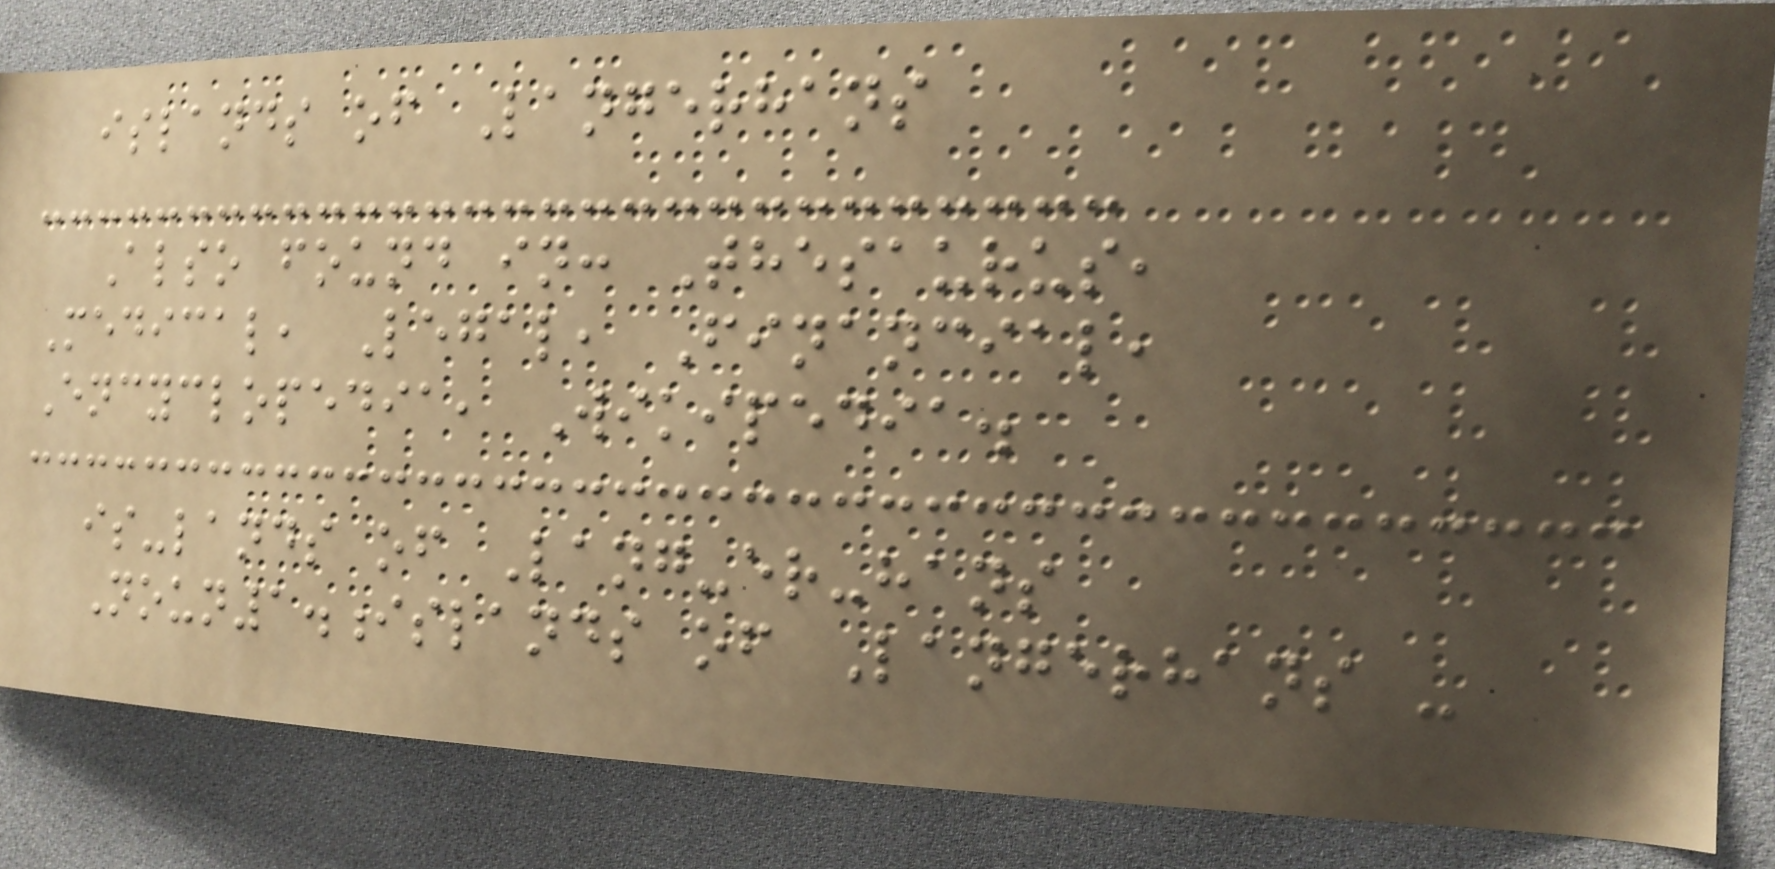islands of Langerhans
Also found in: Thesaurus,
Medical, Legal, Financial,
Encyclopedia, Wikipedia.
is-lands of Lang-er-hans
Noun1.islands of Langerhans -
